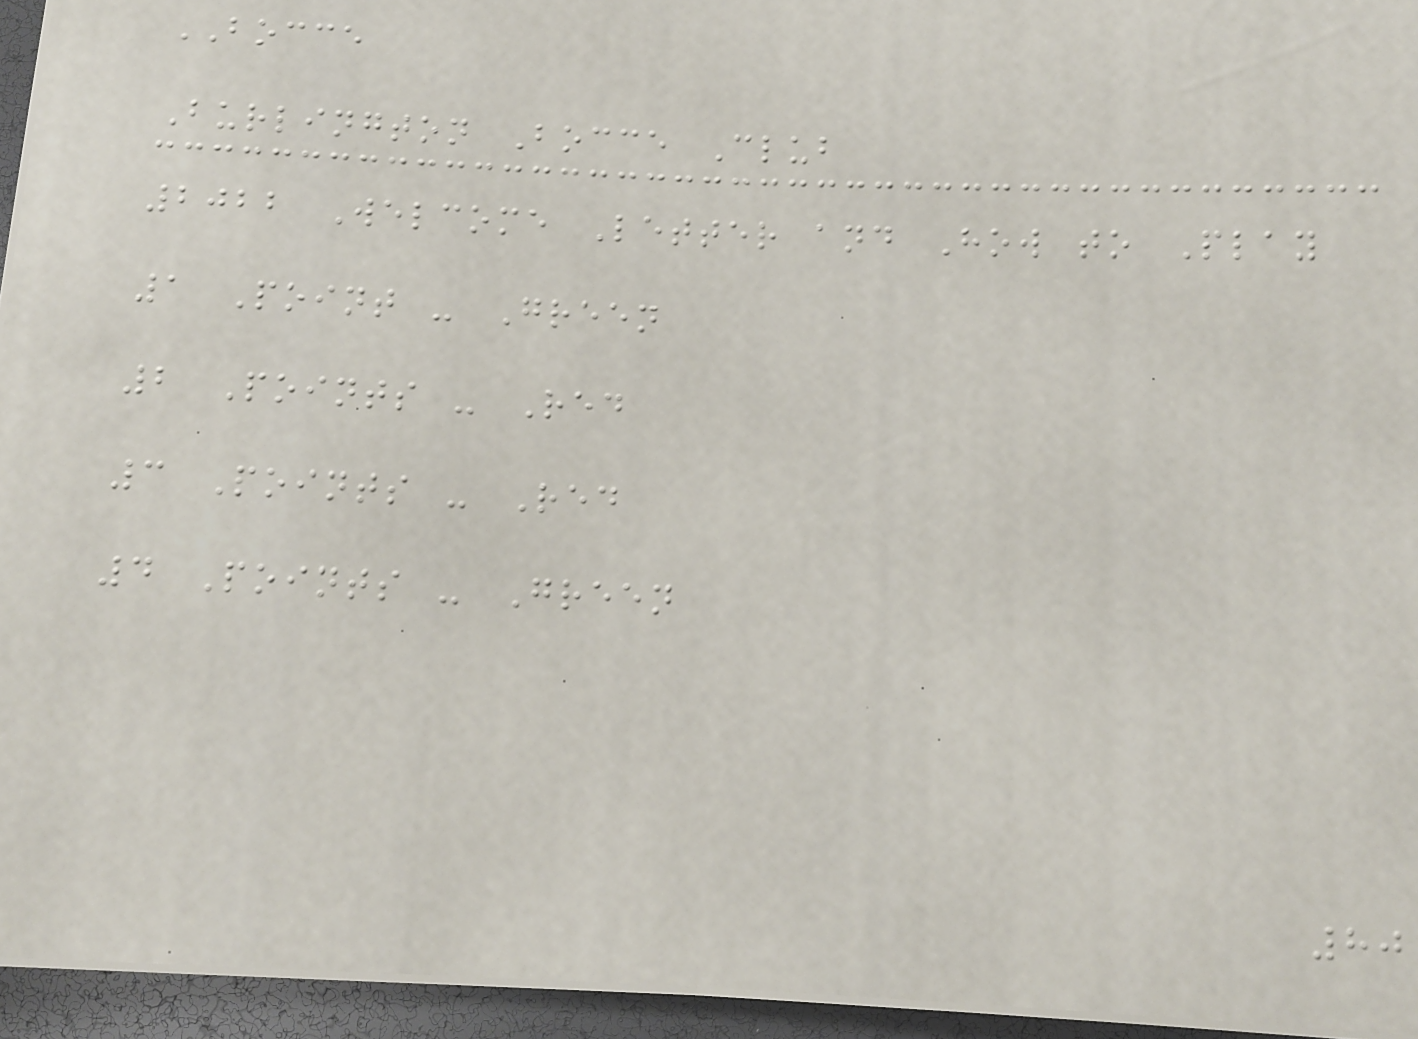BOCCE
Burlington Bocce Club
2022 Welcome Letter and How to Play
1 Point - Green
2 Points - Red
3 Points - Red
4 Points - Green
80
